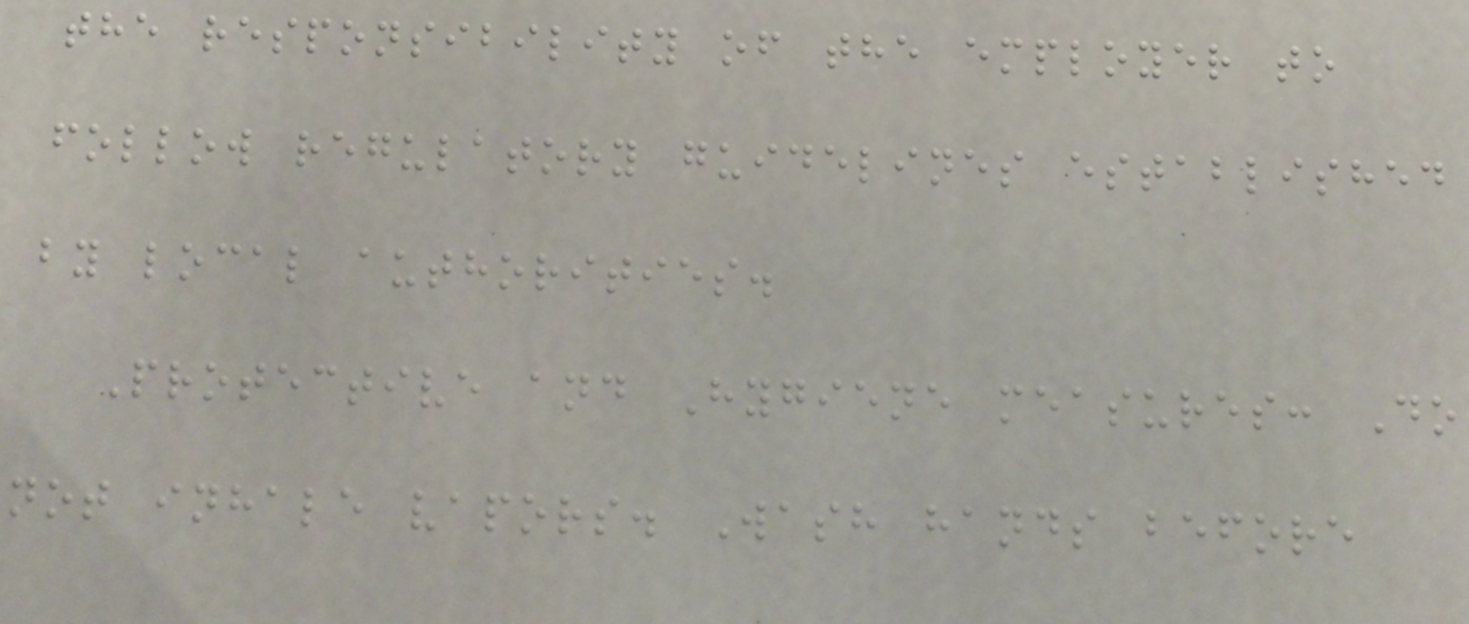the responsibility of the employer to
follow regulatory guidelines established
by local authorities.
Protective and Hygiene measures: Do
not inhale vapors. Wash hands before
